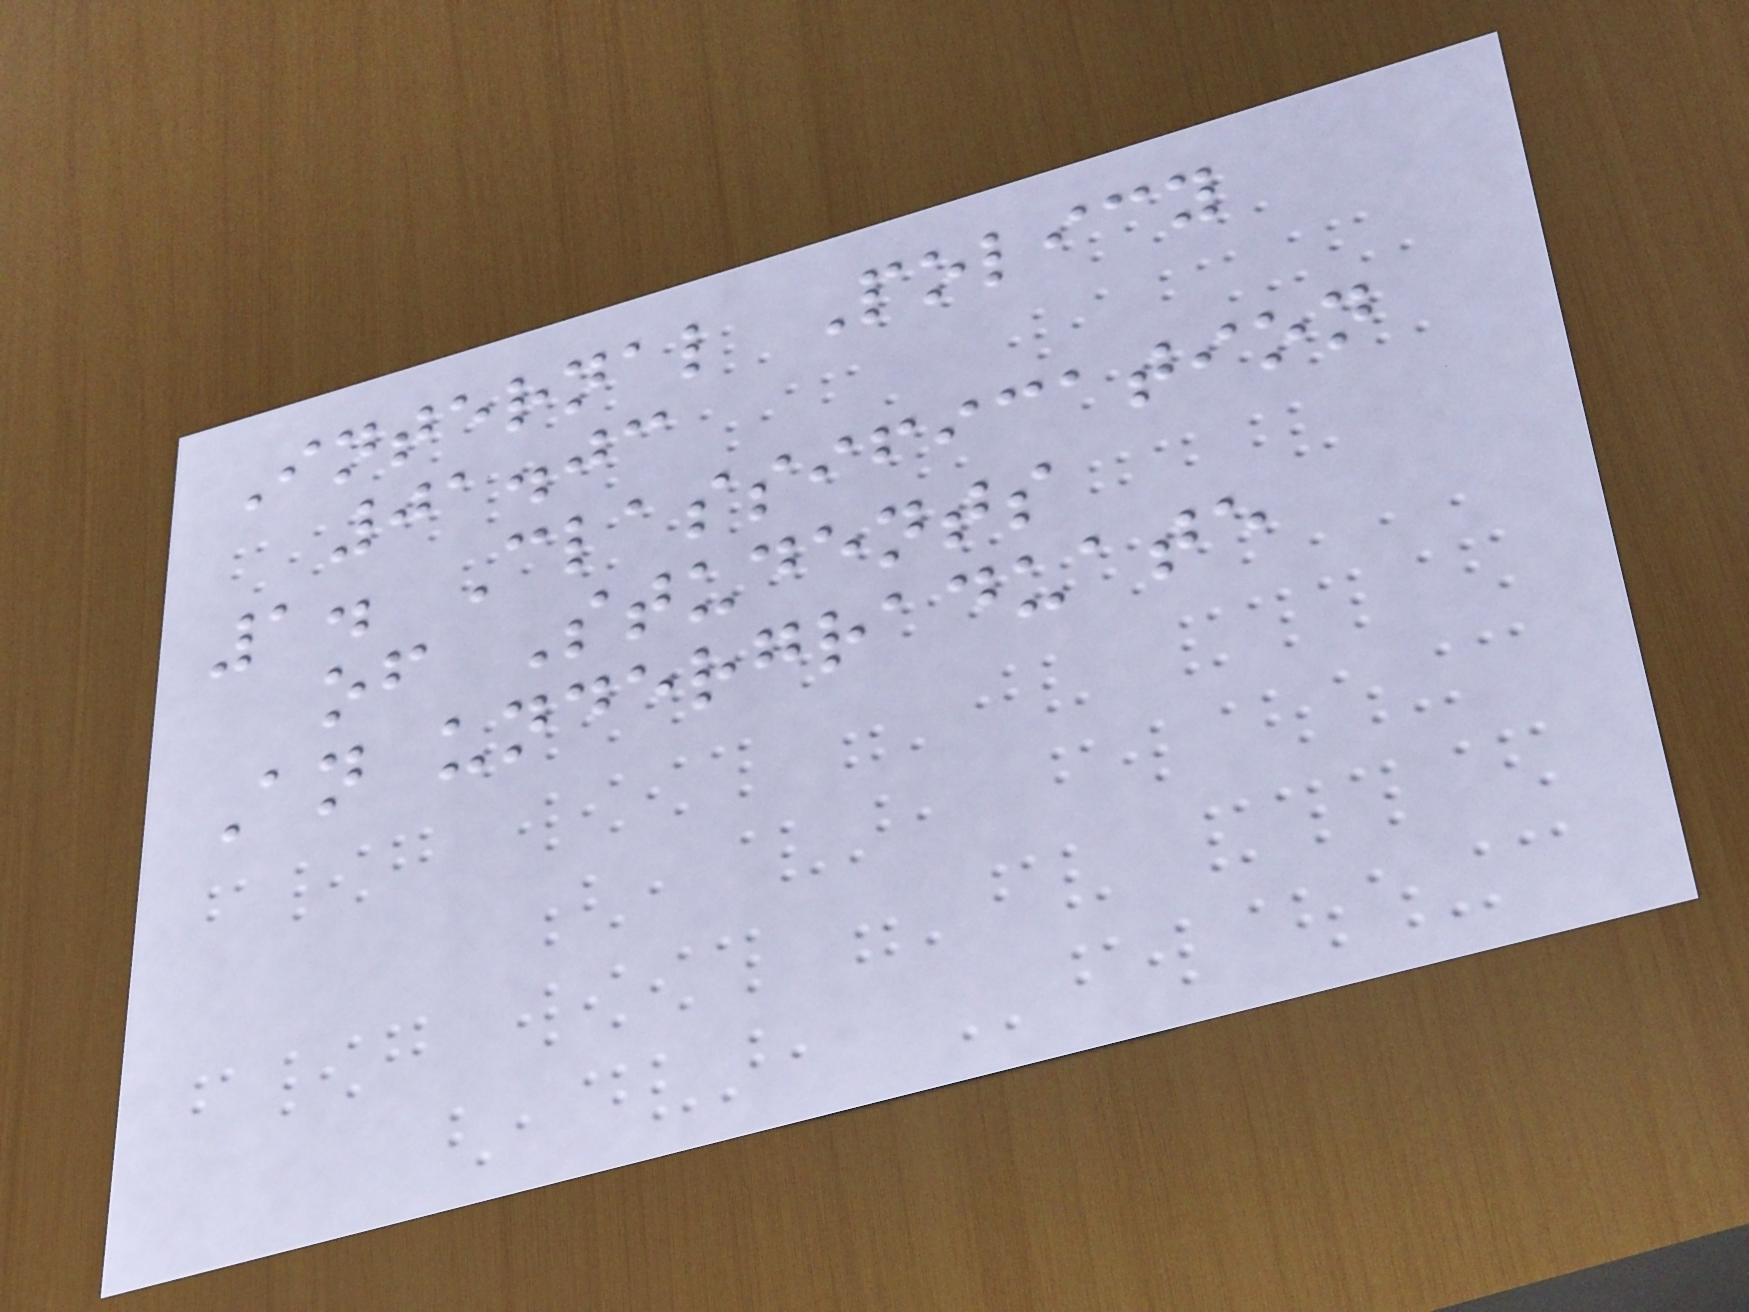Internal Policy
01.03
1. Classification
of Students
An undergraduate
